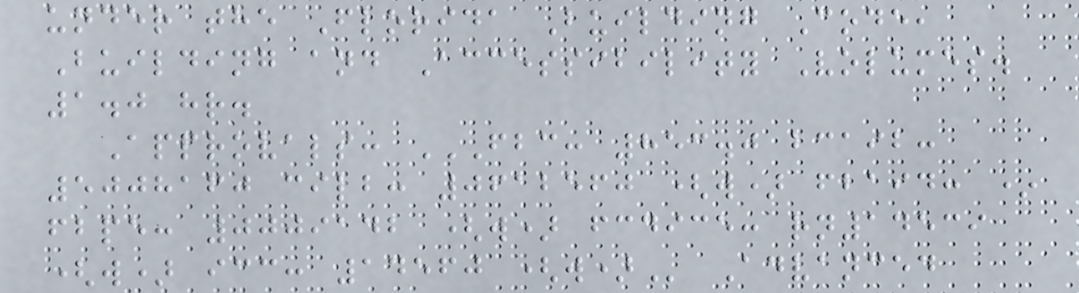under the Florida Building Code,
Building and Accessibility Volumes.
1.0 hr.
Approvals: FBC: 853.0 BCAIB:
5008160 CILB: 0612560 (W) FBAID: *
FBPE: 0009142 (W) FCDICE: RN14539
(W) ICC: 14560 (W) Advanced
